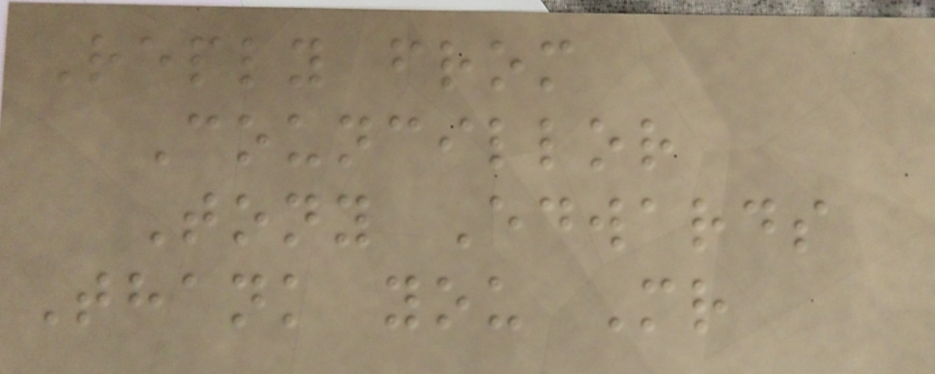Reply from
Councillor
Tony Edwards
Thank you Mr
